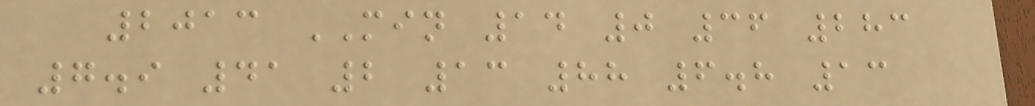2013 MIN 14 0 36 283
7.9 41 2 13 88 6.8 13
